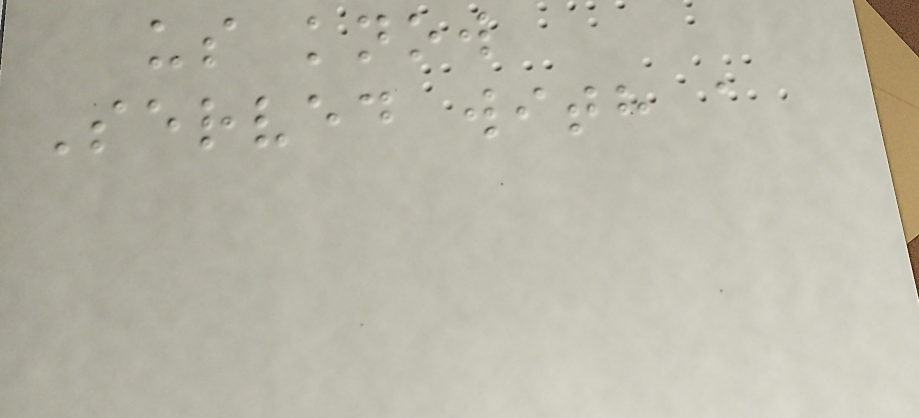us know
Served with a
